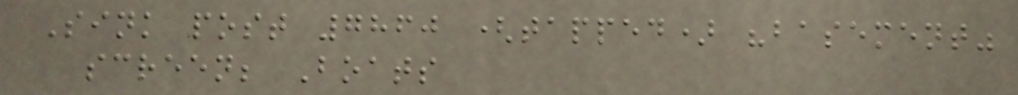Sink post 7860 (tapped) "basement"
screen; Boats
